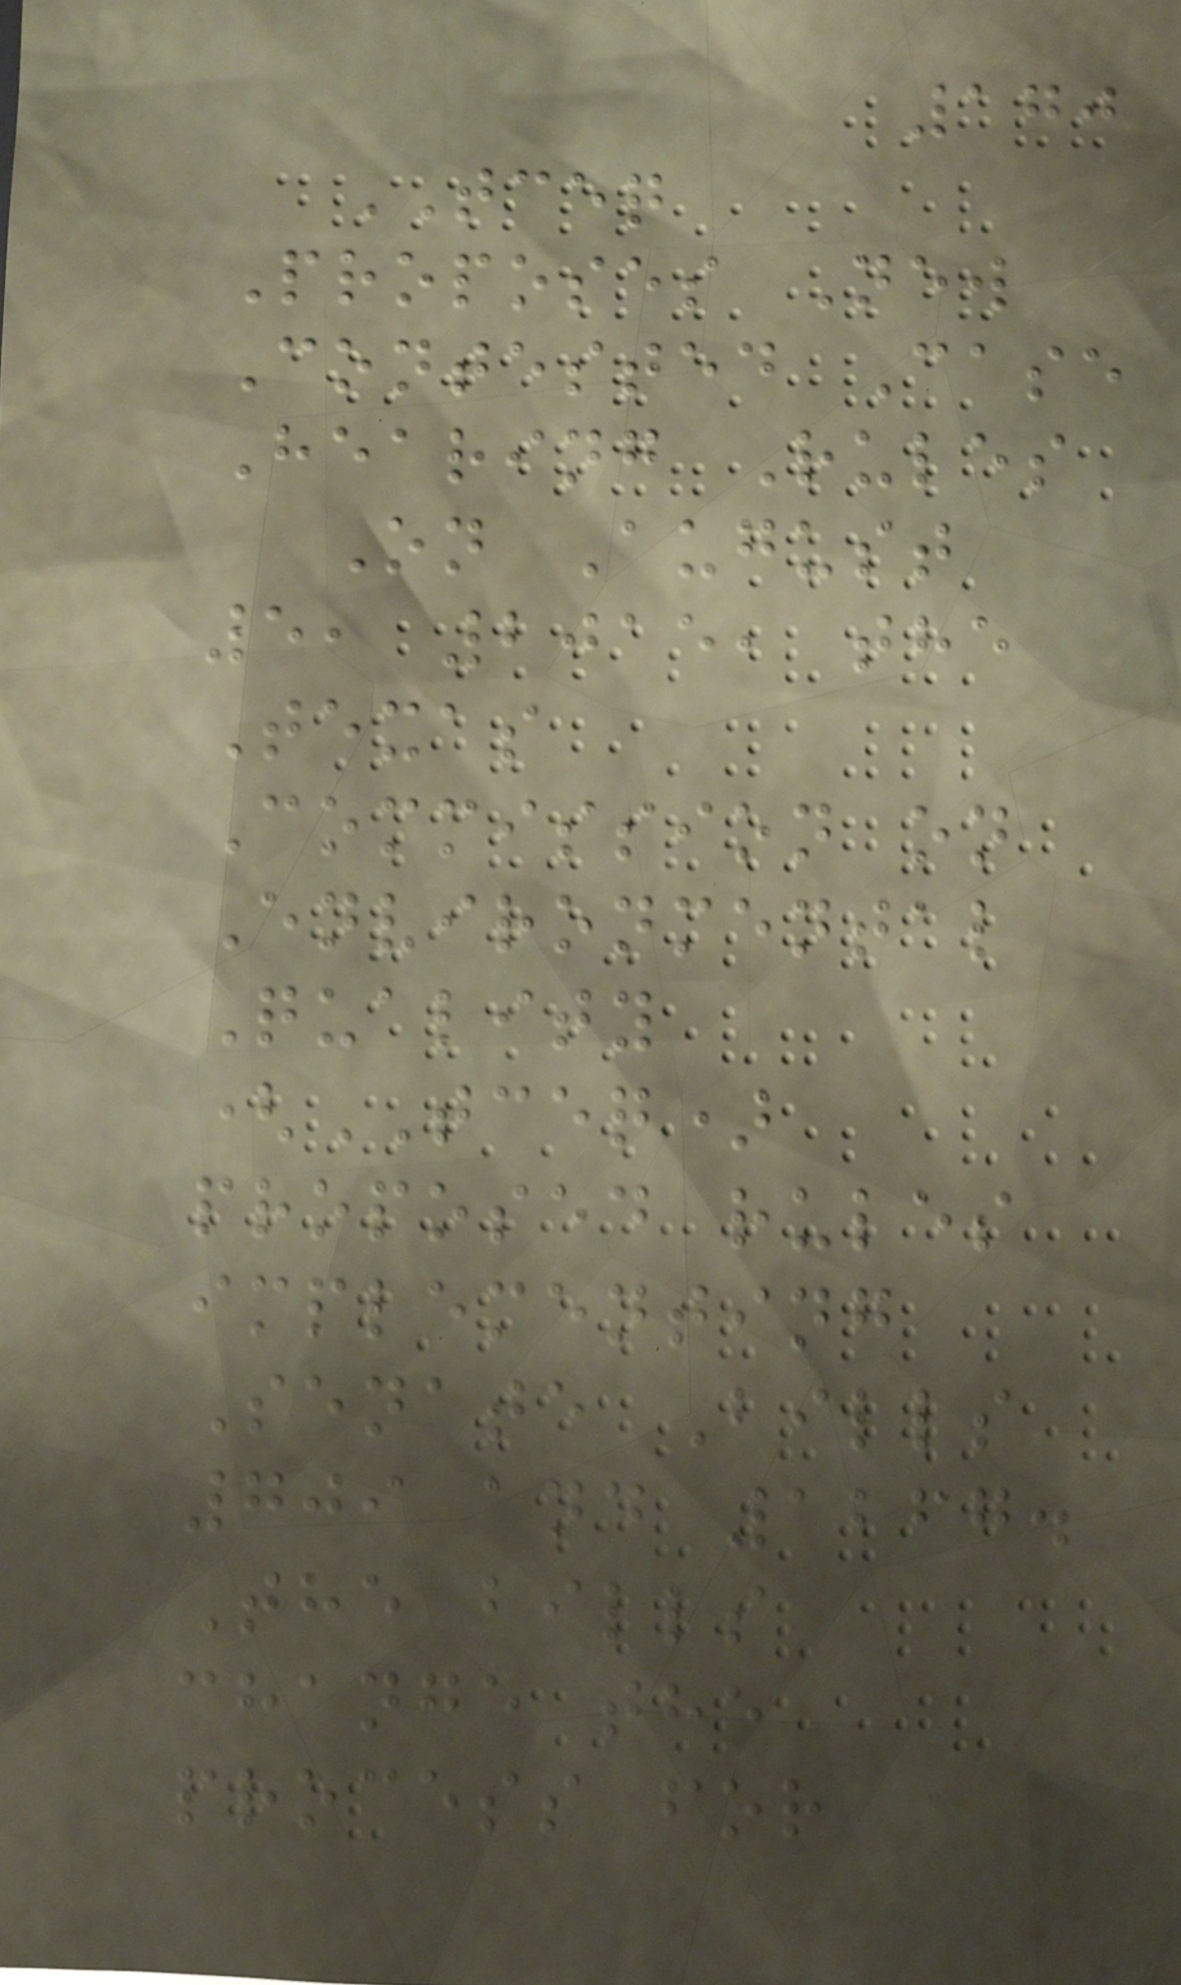170
TCEQ
Proposes New
Contested Case
Hearing Rules
On August
5, 2015, the
Texas
Commission on
Environmental
Quality
(TCEQ)
proposed rules
implementing
Senate Bills
709 and 1267.
The bills
change the
process for
